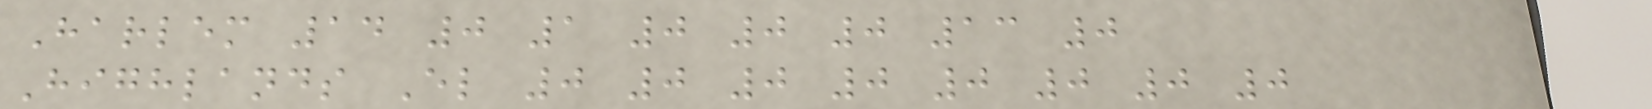Harlem 14 0 1 0 0 0 13 0
Highlands El 0 0 0 0 0 0 0 0
